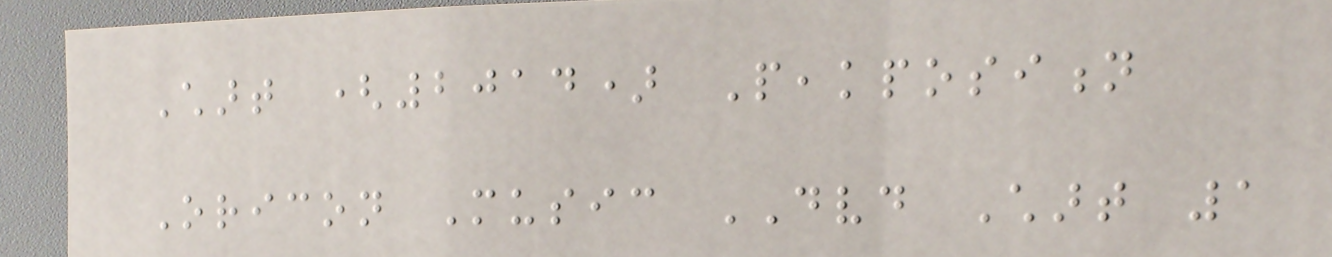Chart (2014) Peakposition
Oricon Music DVD Chart 1
